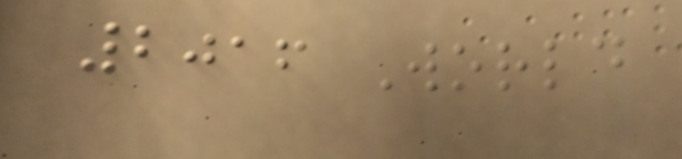2016 World
